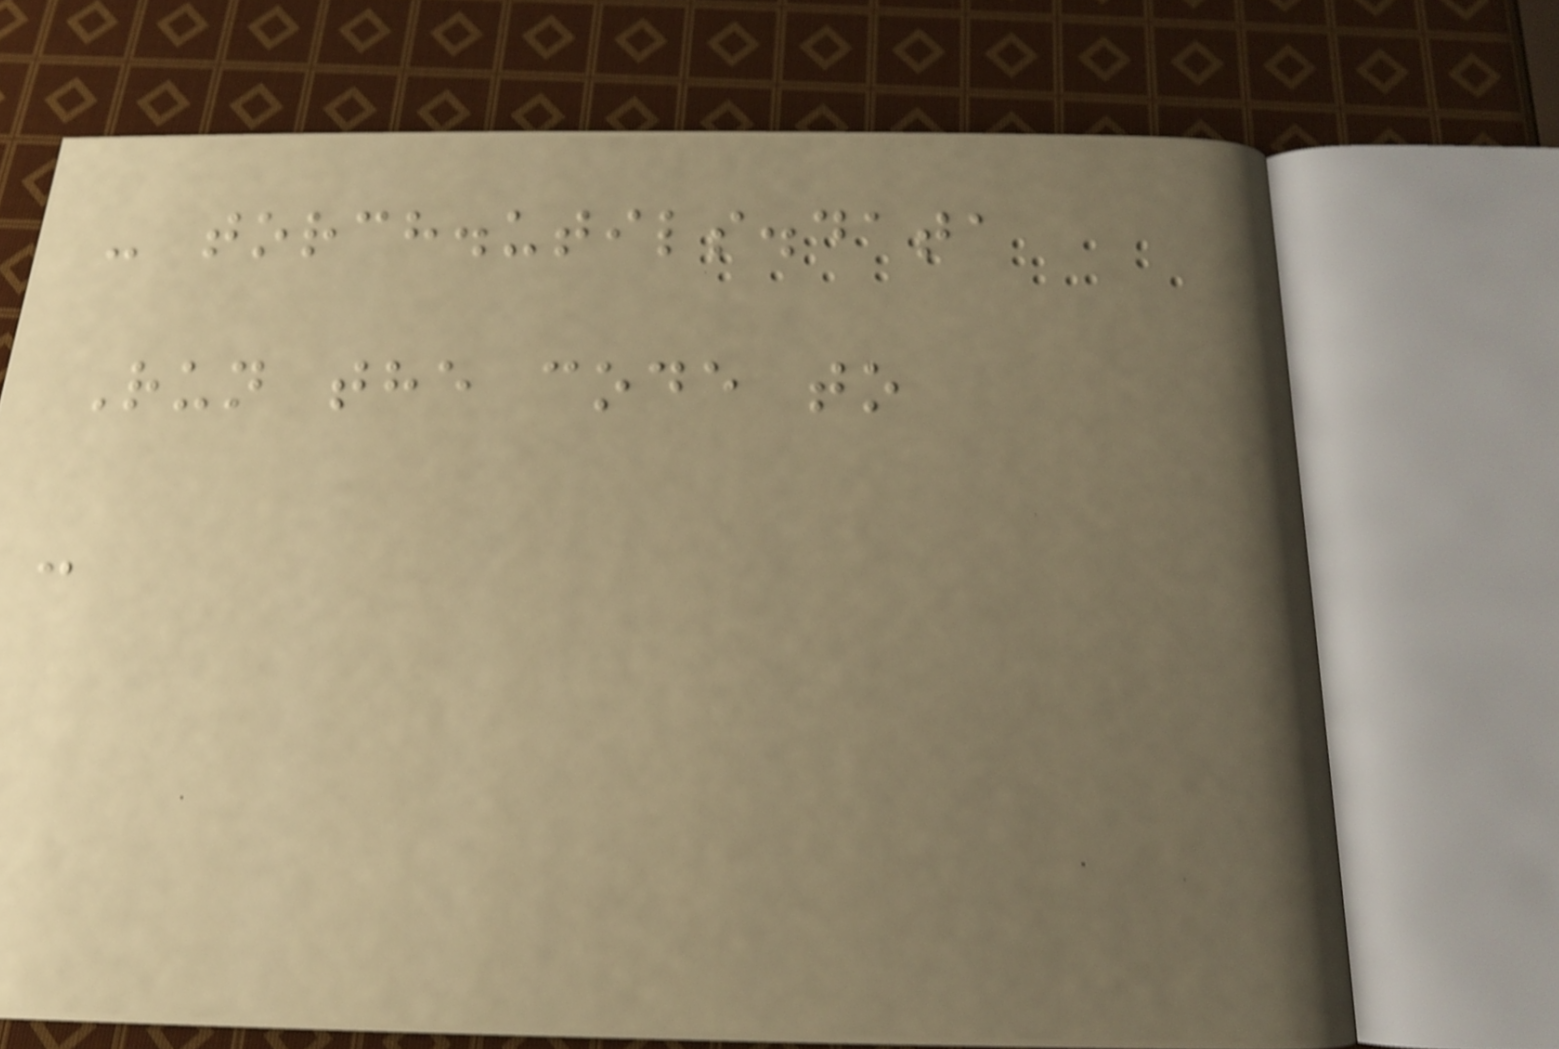- torch.utils.data
Run the code to
-
